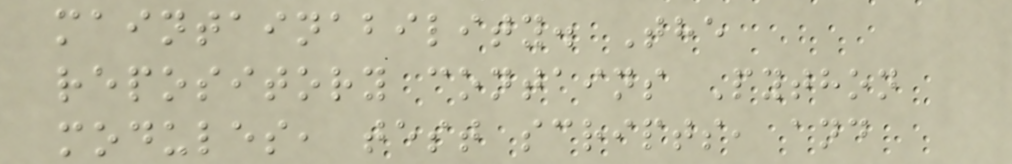maintainability. The
repository contains Python
modules, test scripts, and
